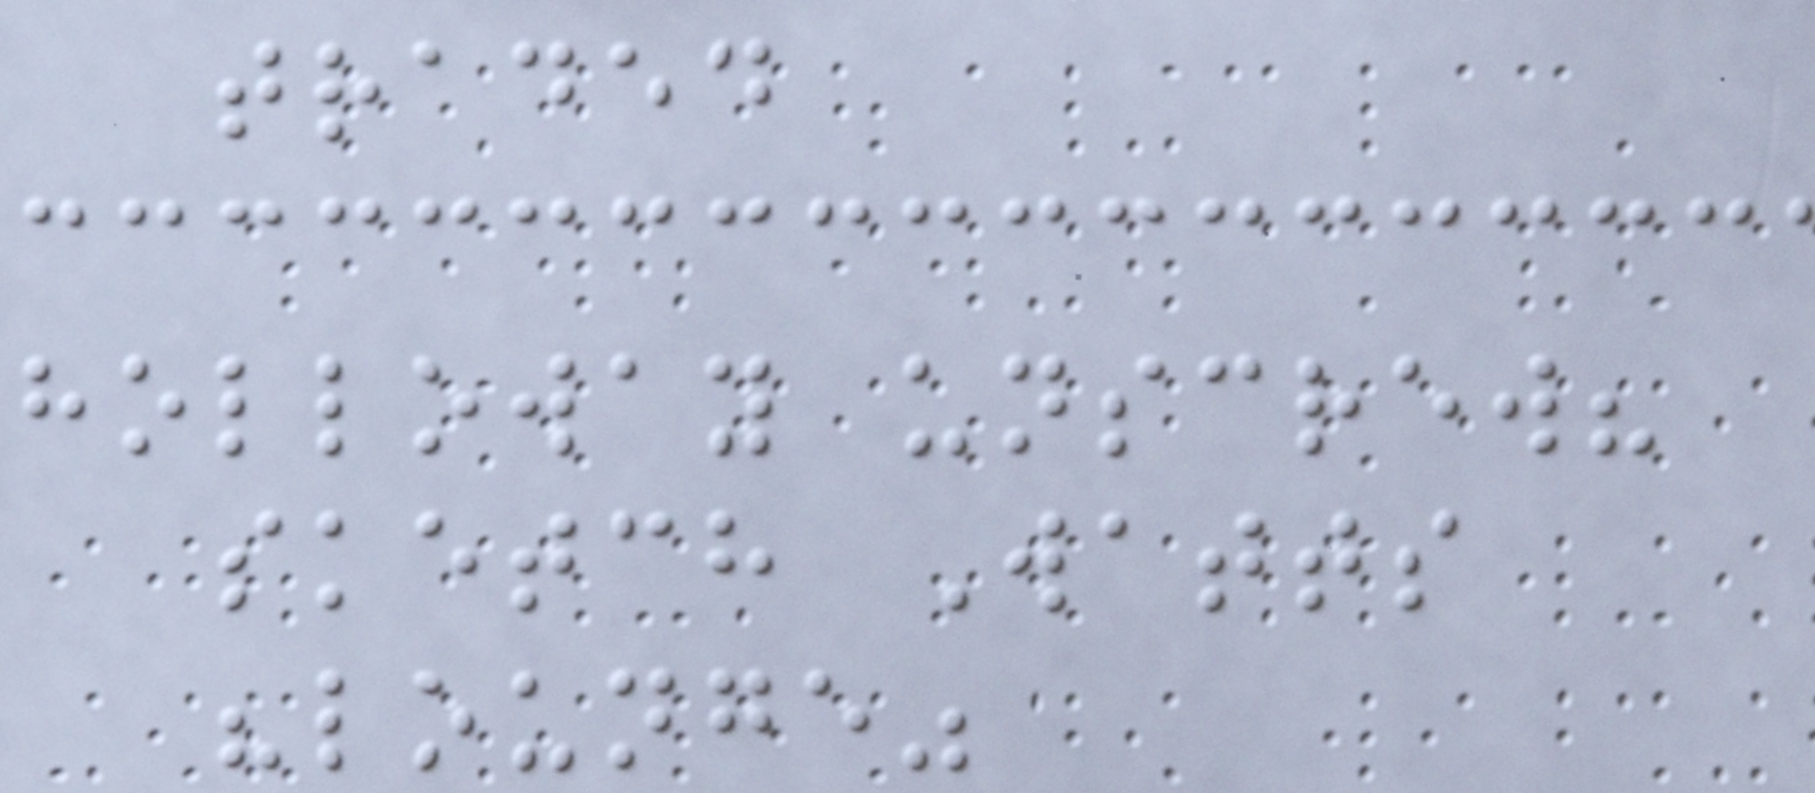traded
holloway unscrew?
sketch Watts
"lounge"
